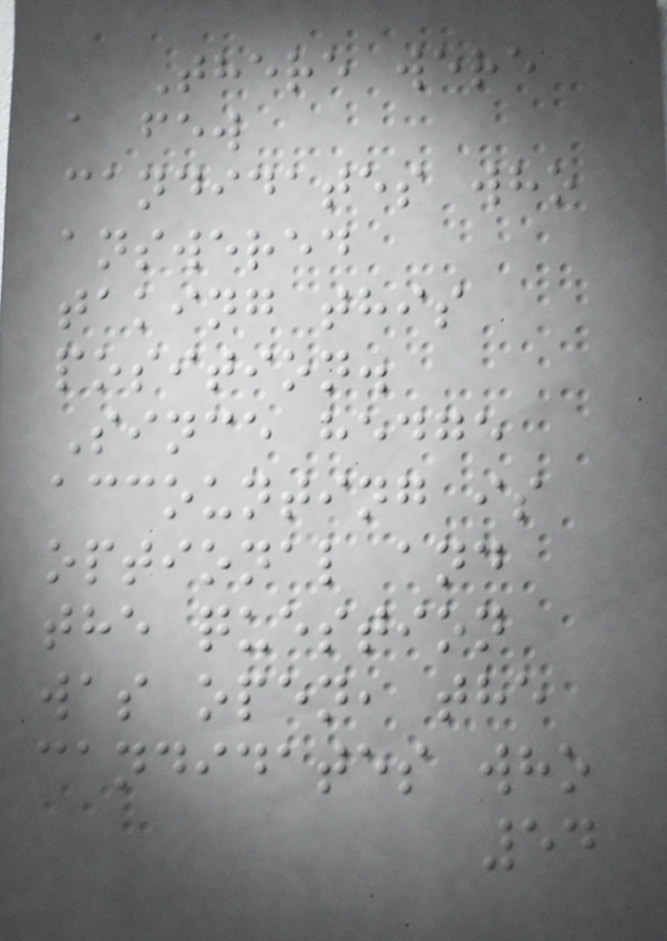There were
a few
candidates who
answered
taking this
position.
Since hedge
accounting is
optional and
the question
was open, the
candidates who
54
